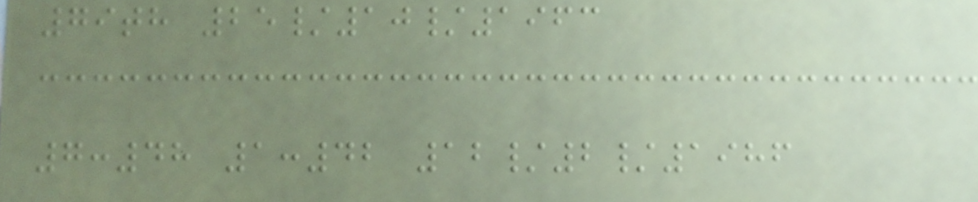79th 25/10/1963
7:48 1:42 12/2/1986
